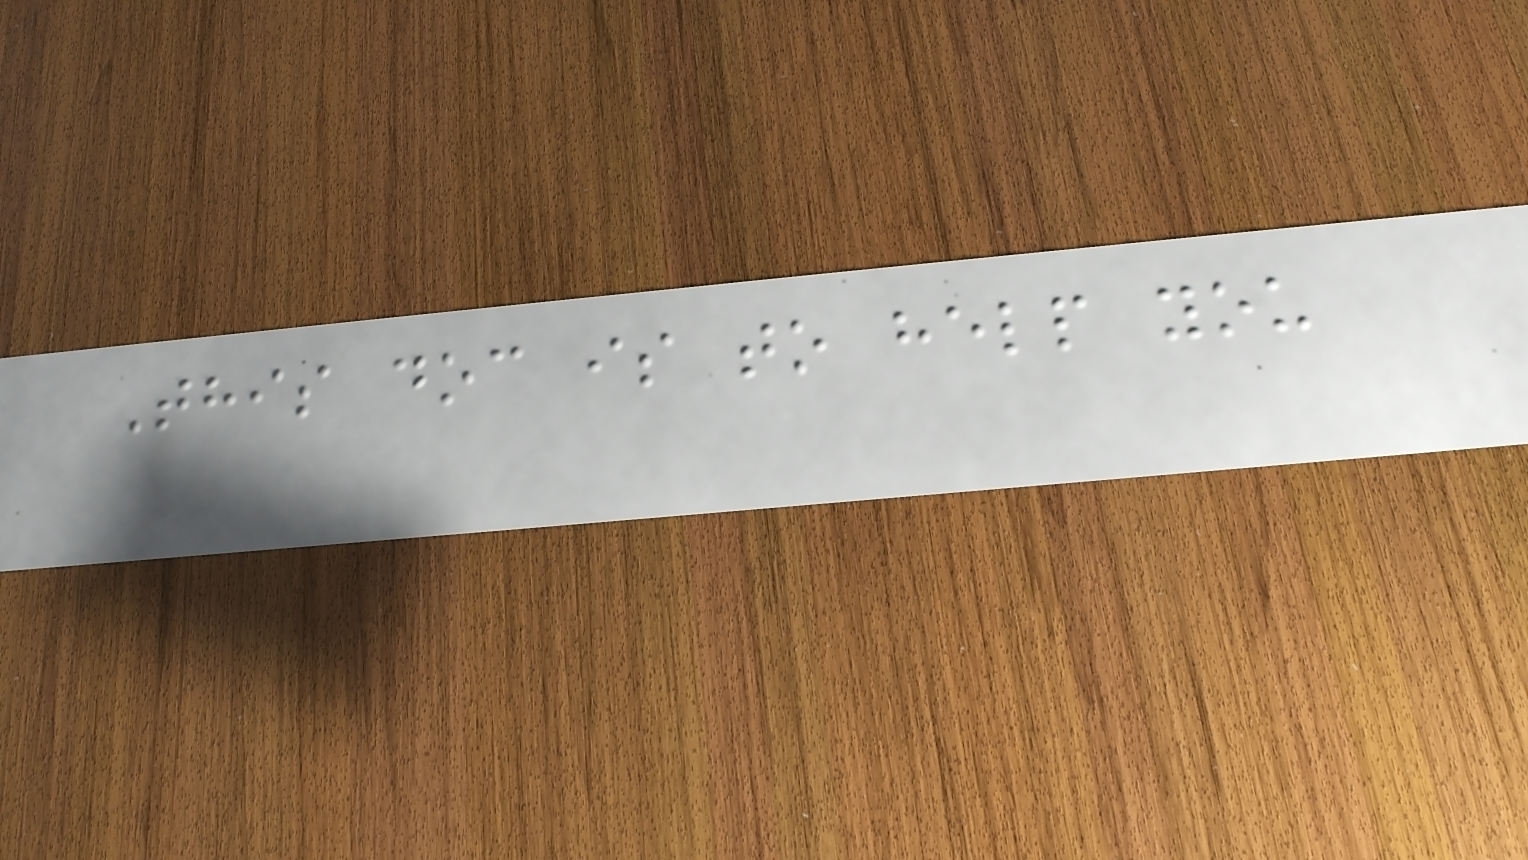This doc is to help you
